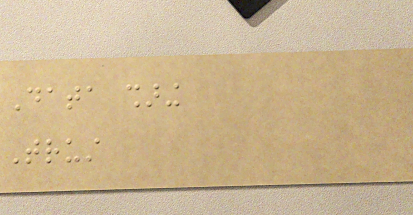Data sharing
Trust
